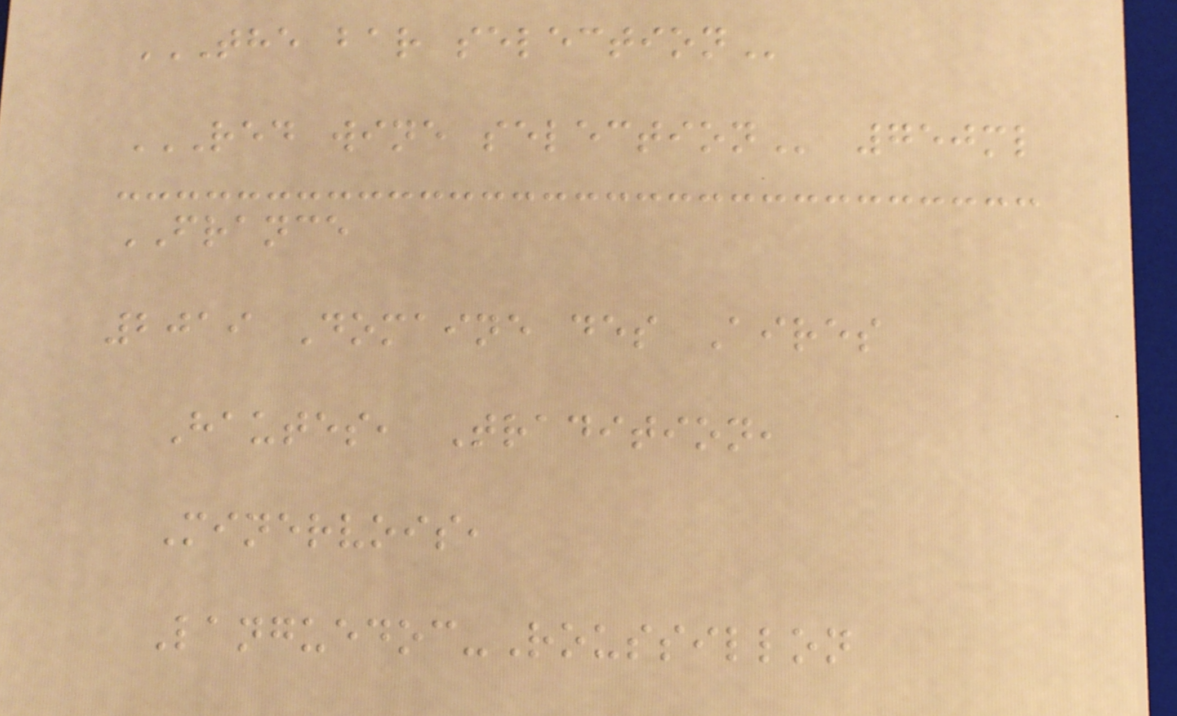THE BAR SELECTION
RED WINE SELECTION 750ml
FRANCE
2019 Domaine des Aires
Hautes, Tradition,
Minervois,
Languedoc-Roussillon
